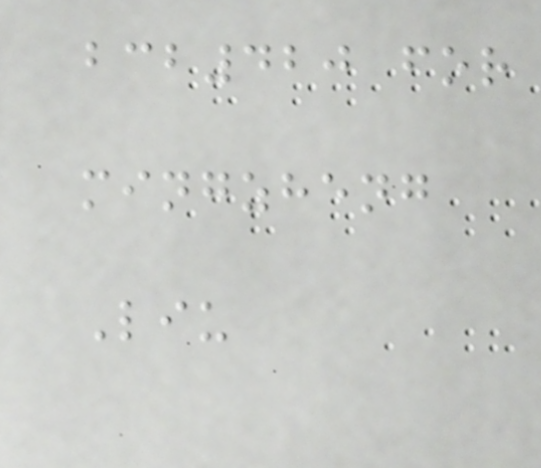bcb420 for
mingzheng
Liu
